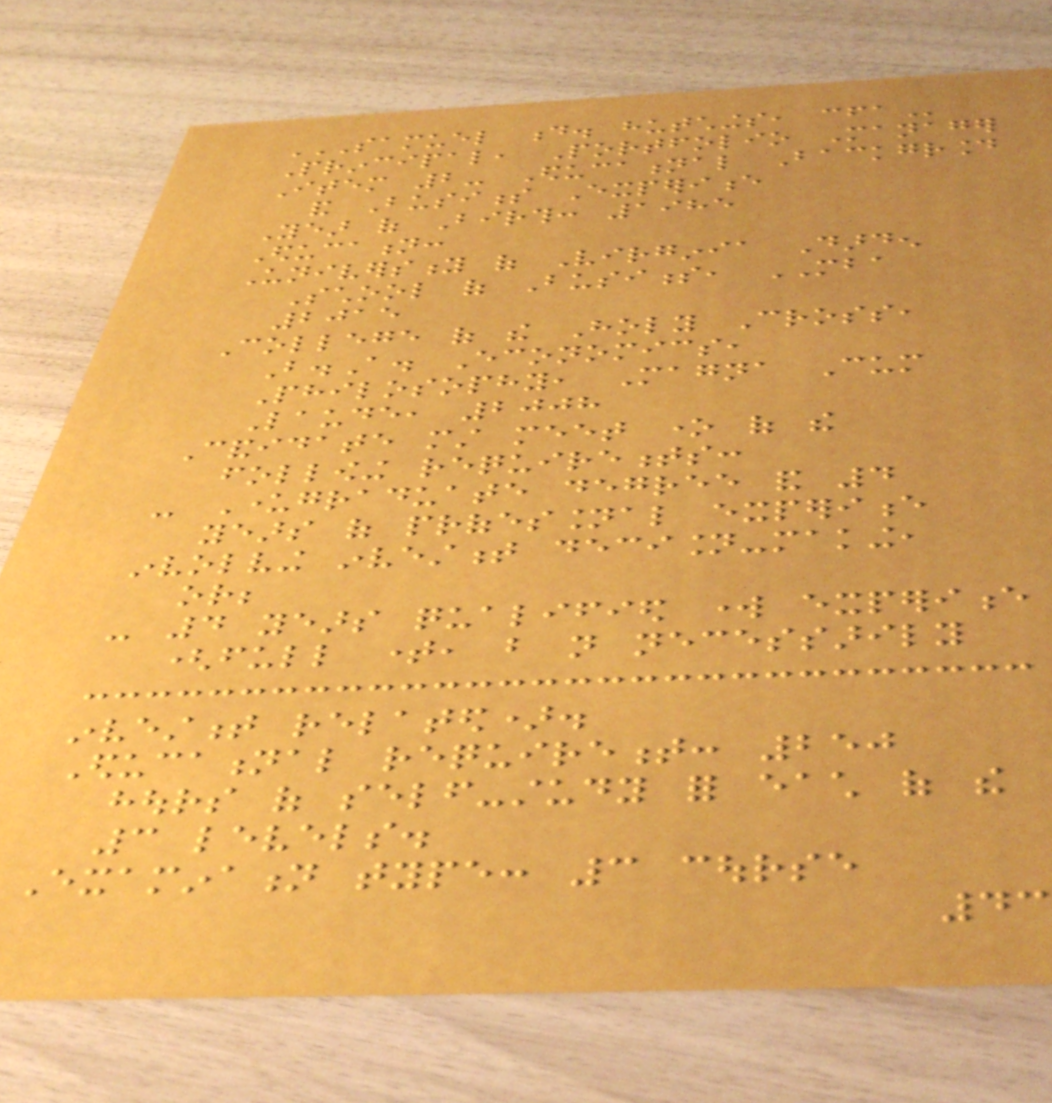SAMUEL D. HUTCHINGS, CFA
Principal, Portfolio Manager
Item 2- Educational Background
and Business Experience
Year of Birth: 1985
Education:
University of Virginia Darden
School of Business, MBA
2015
College of the Holy Cross,
B.A. Economics,
Philosophy, Magna Cum
Laude, 2008
Candidate must meet one of the
following requirements:
- Undergraduate degree and 4
years of professional experience
involving investment decision-making,
or;
- 4 years qualified work experience
(full time, but not necessarily
investment related).
Educational requirement: 250
hours of self-study for each of the
3 levels.
Examination type: 3 course
43
